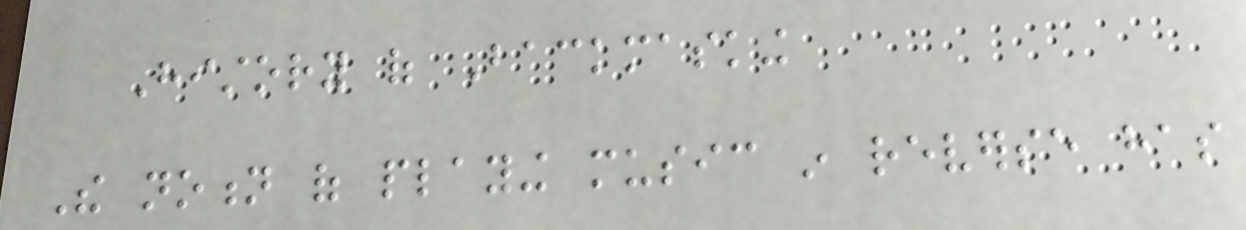History of Backmasking
The notion of playing music in reverse has
